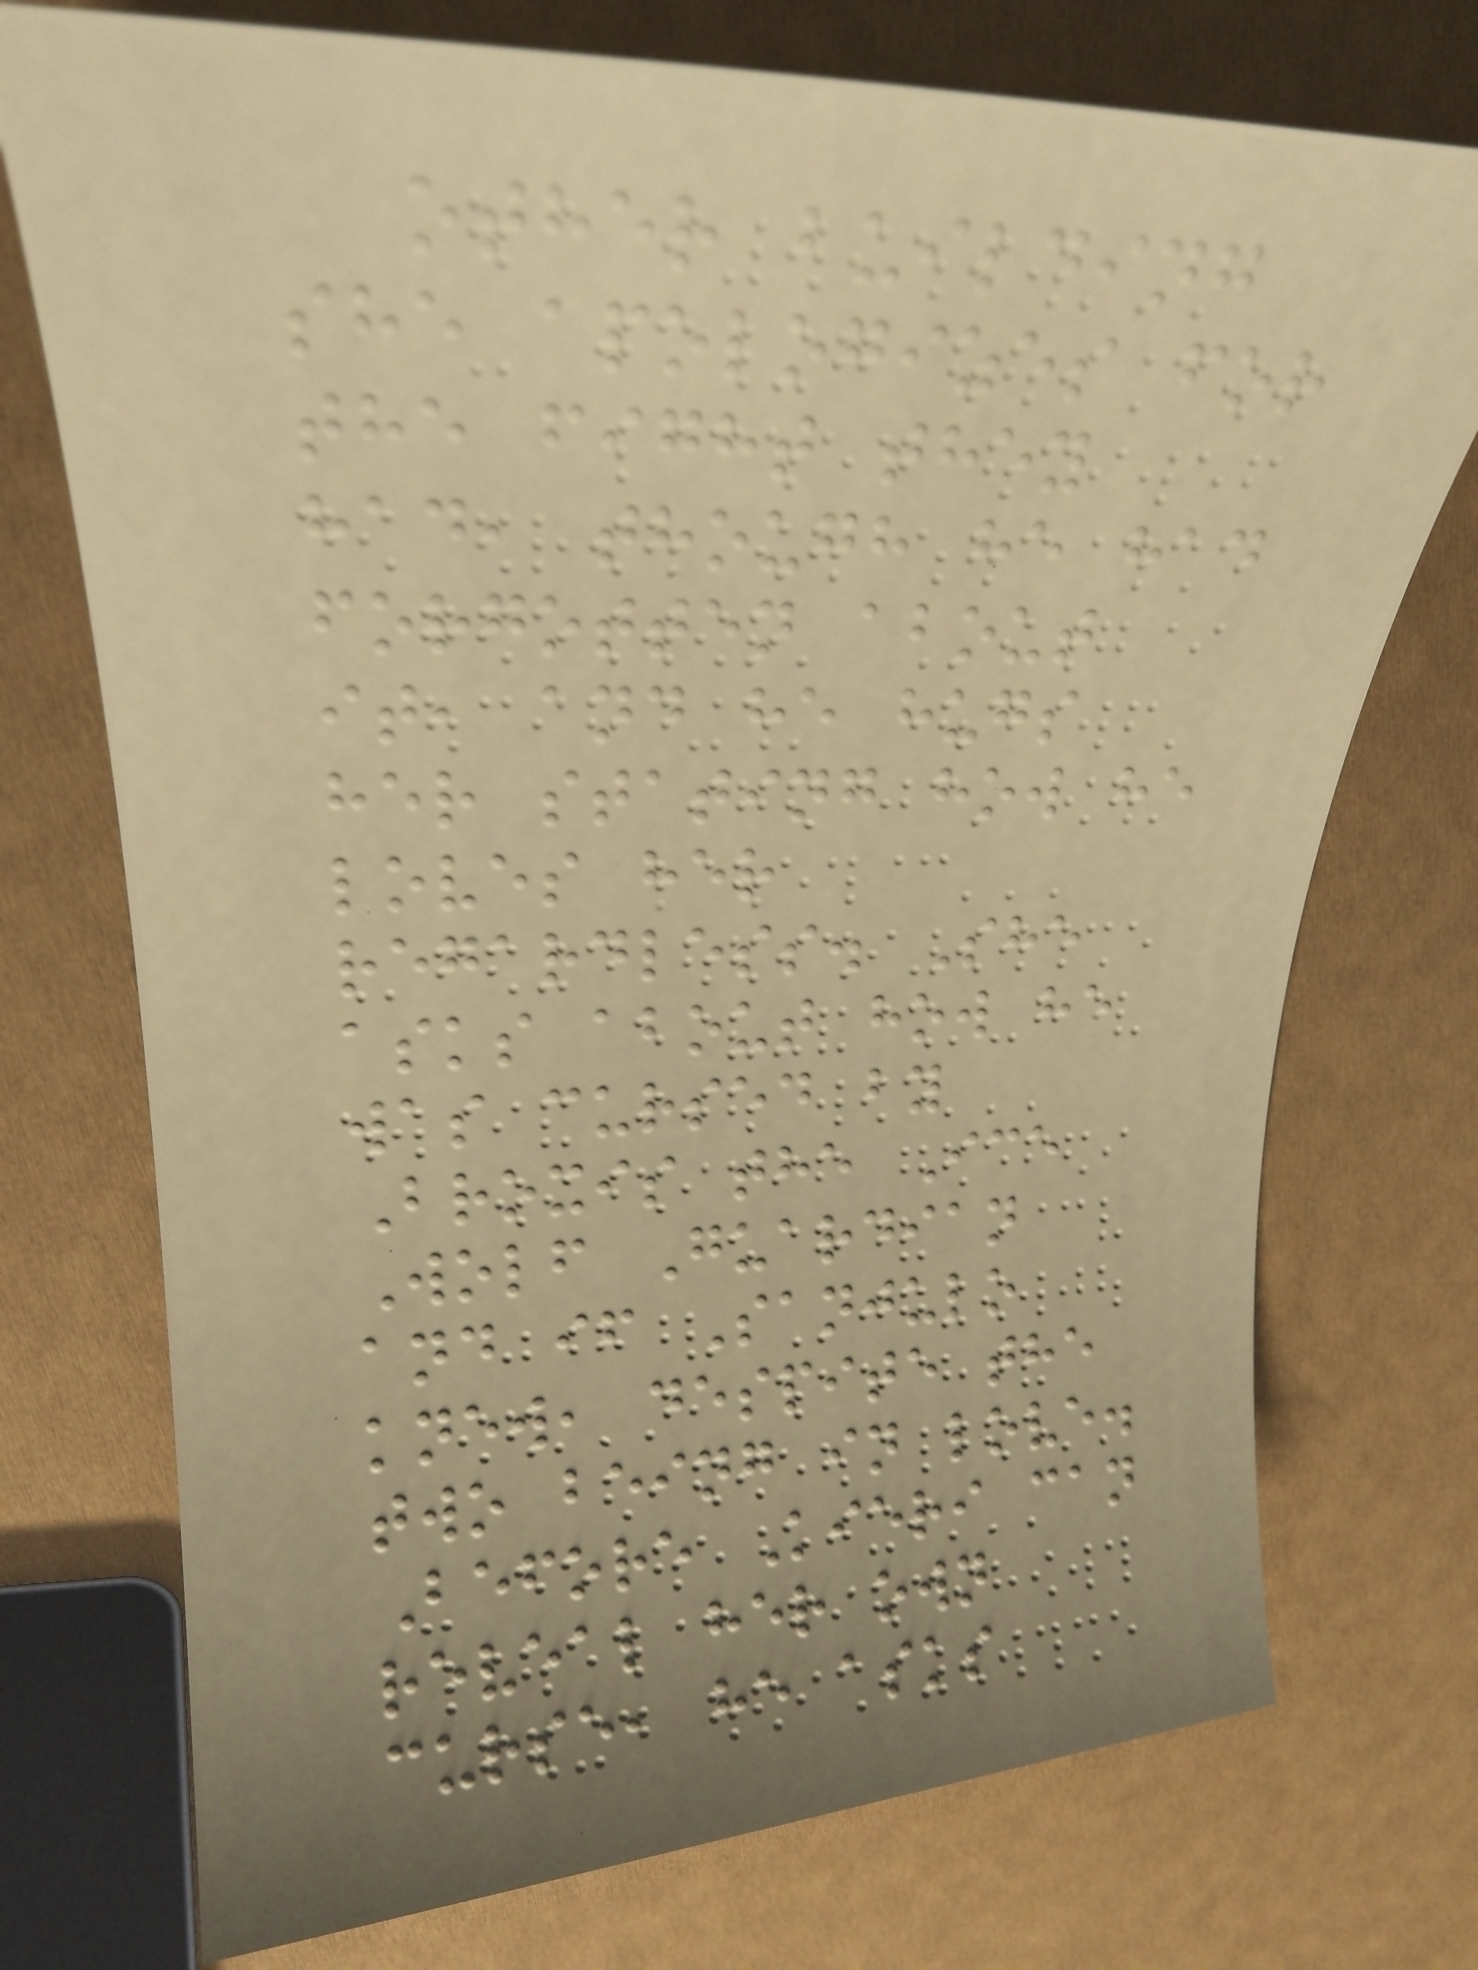other building
she apologizes for
the fight they
had, though he had
forgotten about
it, and he hugs
her stating how he
loves her
regardless. She
asks about how he
was cursed by
Broxis the Ice
Wolf Guardian
and if Sanjulo
knew, despite the
two being in love.
Before Kieri can
reveal her own
curse, he asks
